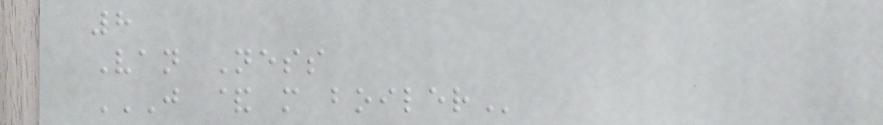8
Van Ness
J & M BOILER
